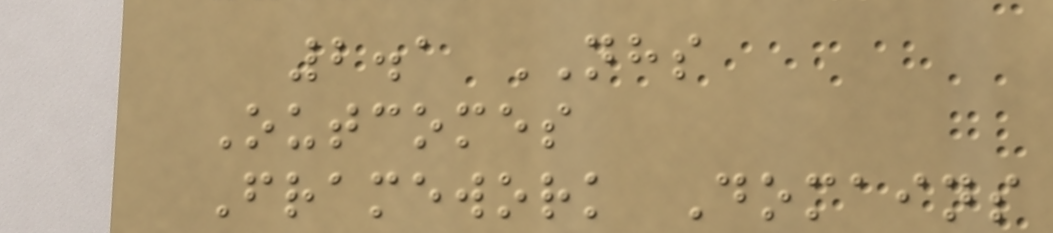2.1 NHS
Outcomes
Framework Domains
